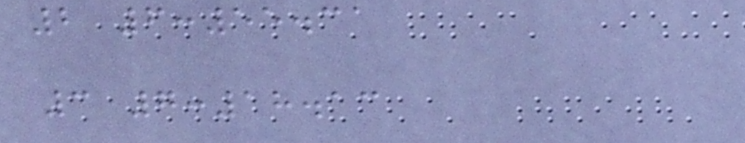2 6:55.31
3 7:18.13
